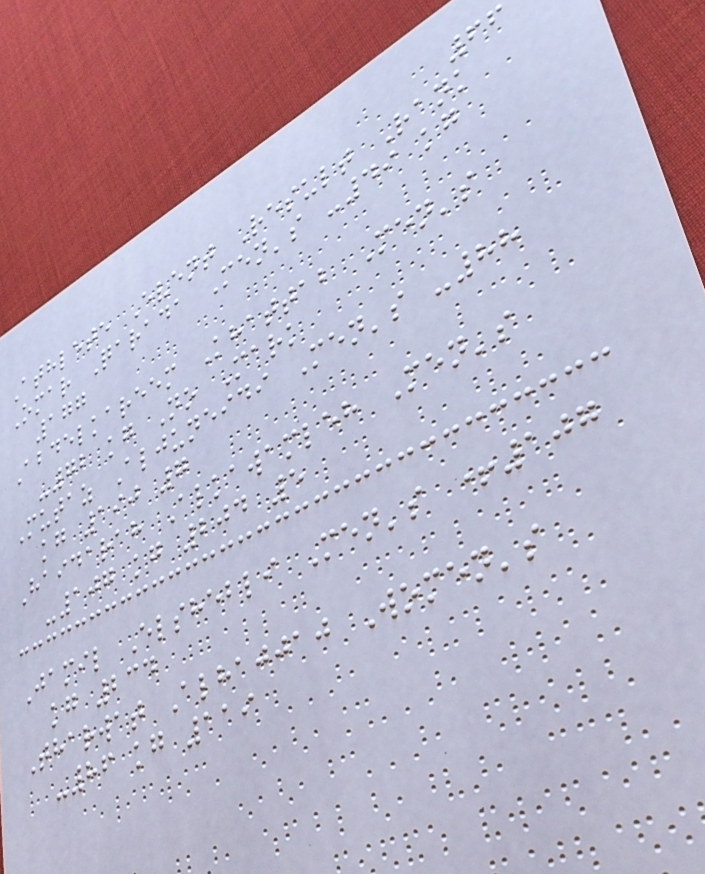66
Athlete Event Result Rank
Omar Qarada Men's -49 kg
177
Abdelkareem Khattab Men's
-72 kg No Mark
Mutaz Aljuneidi Men's -88
kg 190 7
Haidarah Alkawamleh Men's
-107 kg 204 5
Jamil Elshebli Men's +107
kg 234
Tharwat Alhajjaj Women's
-86 kg 119
